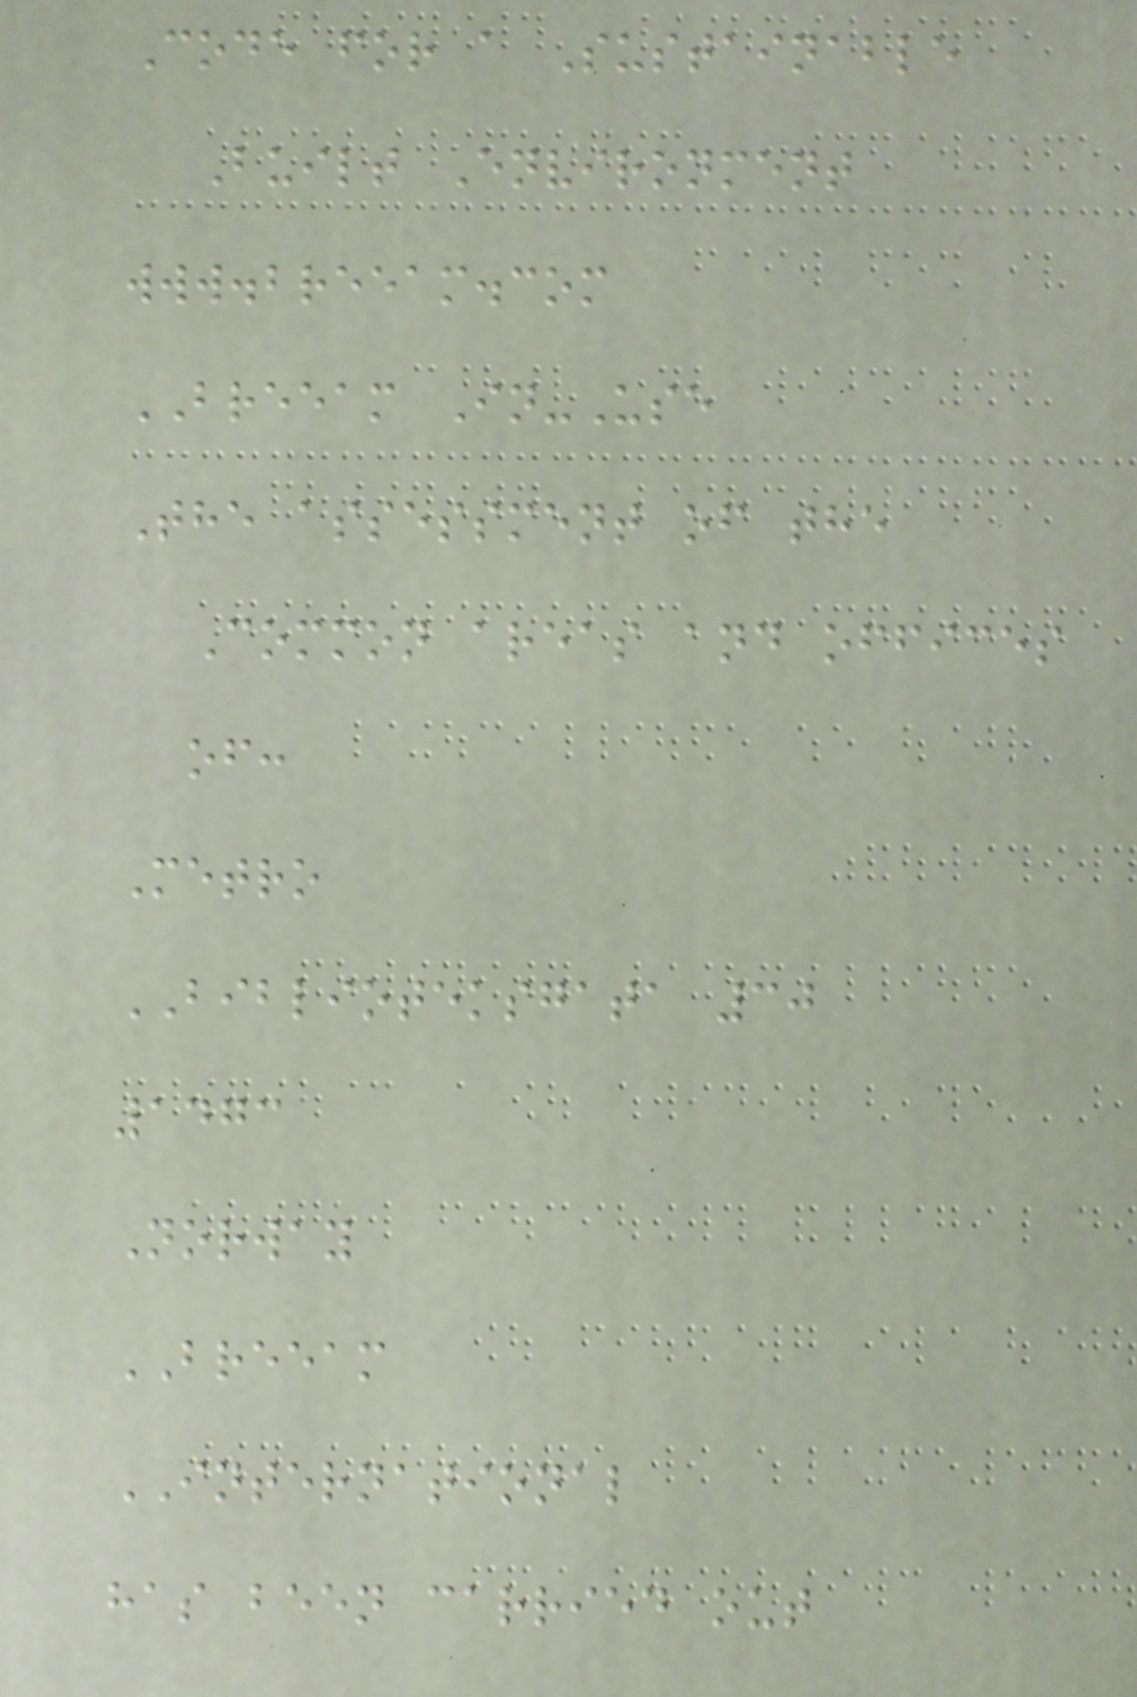Code for a Sustainable
Built Environment
www.breeam.com
BREEAM In-Use
The assessment of the
Common areas and offices
of:
Metro
BIBLIOTEKSGATA 30
1473
Norway
BREEAM
INTERNATIONAL
has been carried out
